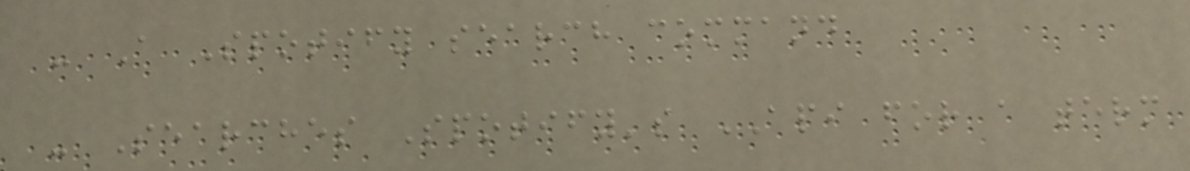- A Spotify search command
- Searches Spotify's API for a term
